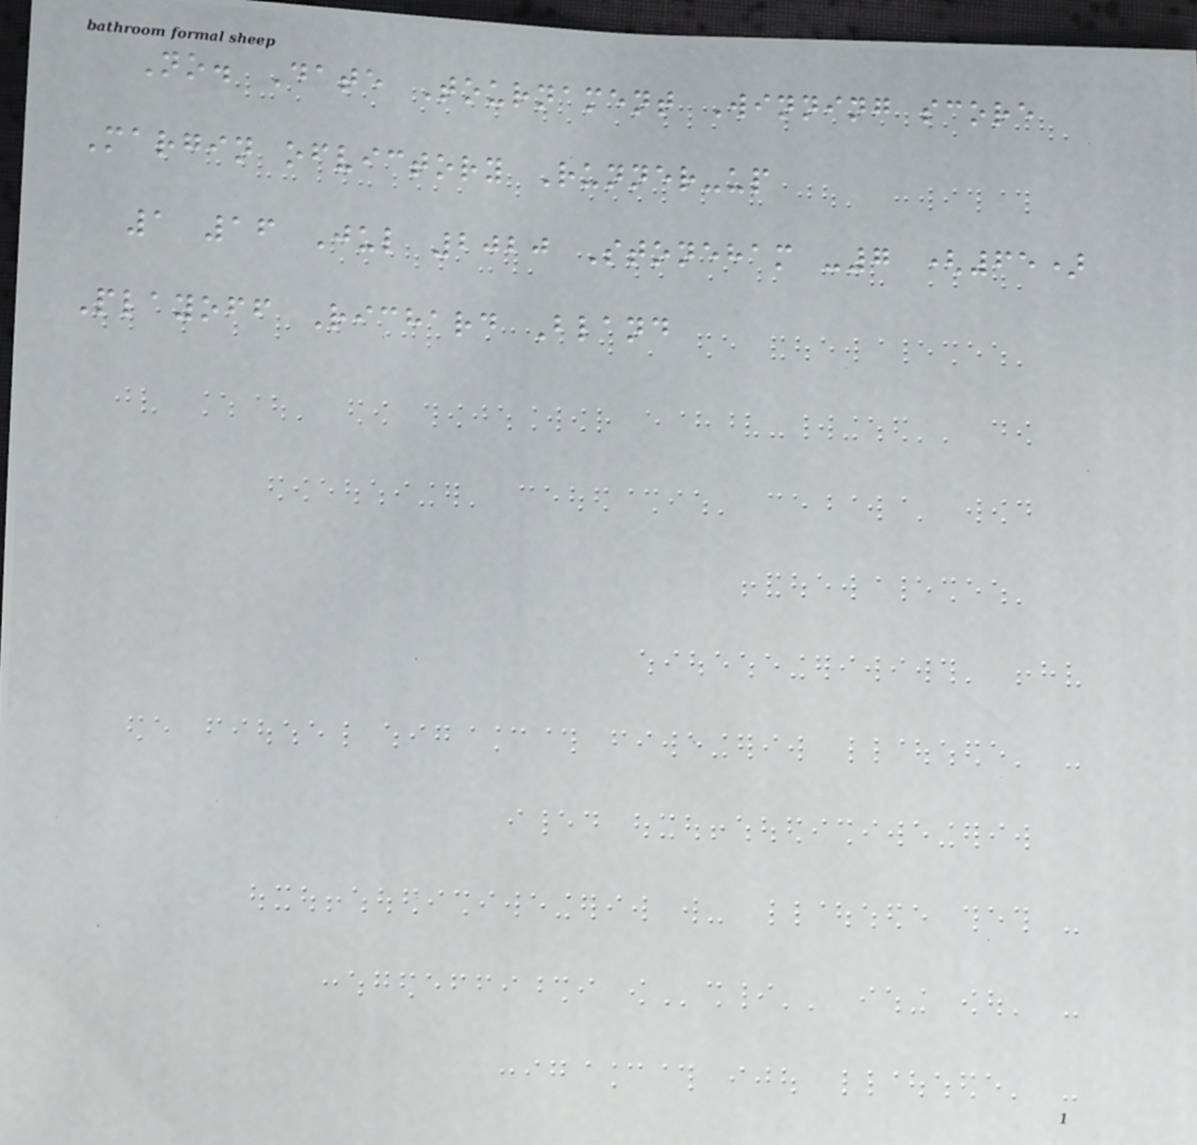No. Date Tournament Winning score
Margin ofvictory Runner-up
1 16 Jul 2020 Stoneham -7 (65)
Playoff Richard Bland
